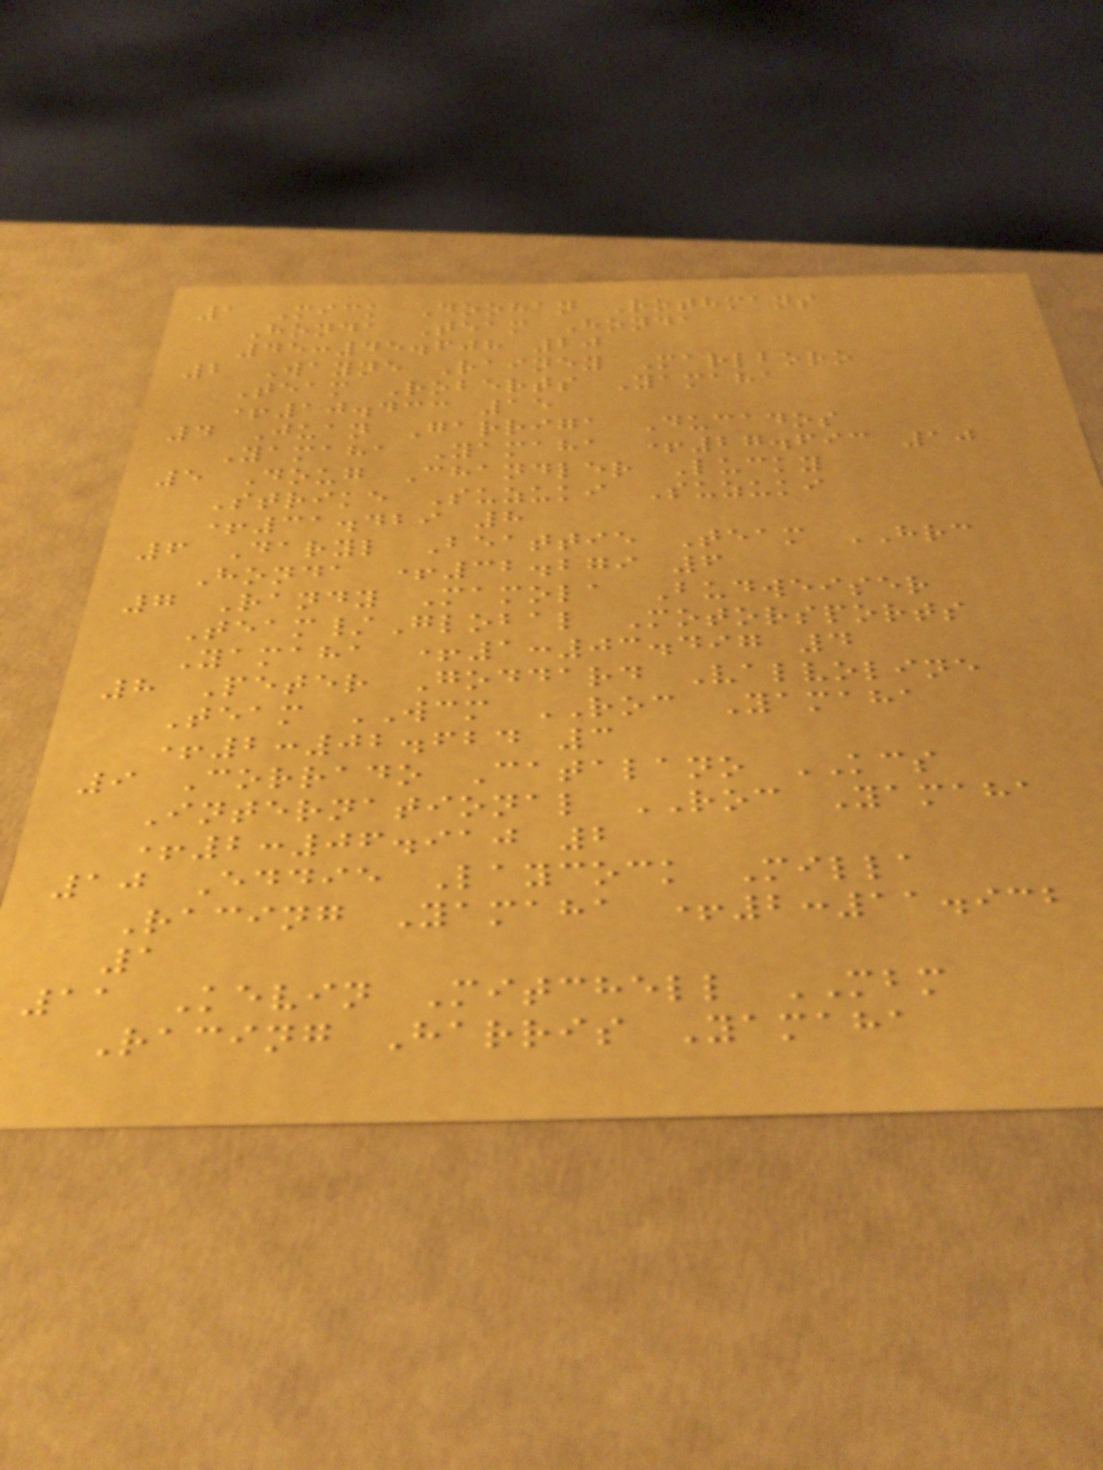1 Mick Doohan Rothmans
Honda Team Honda
45:45.608 20
2 Wayne Rainey Marlboro
Team Roberts Yamaha
+10.433 15
4 Juan Garriga Ducados
Yamaha Yamaha +27.693 10
5 Doug Chandler Lucky
Strike Suzuki Suzuki
+31.429 8
6 Daryl Beattie Team HRC
Honda +32.279 6
7 Randy Mamola Budweiser
Team/Global Motorsports
Yamaha +1:03.497 4
8 Peter Goddard Valvoline
Team WCM ROC Yamaha
+2:02.624 3
9 Corrado Catalano KCS
International ROC Yamaha
+2:06.910 2
10 Eddie Laycock Milla
Racing Yamaha +2:11.932
1
11 Kevin Mitchell MBM
Racing Harris Yamaha
